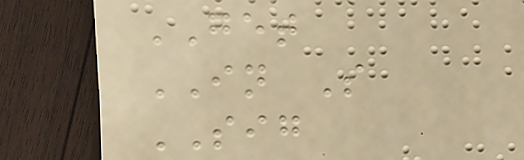GET
IN S
SIG
